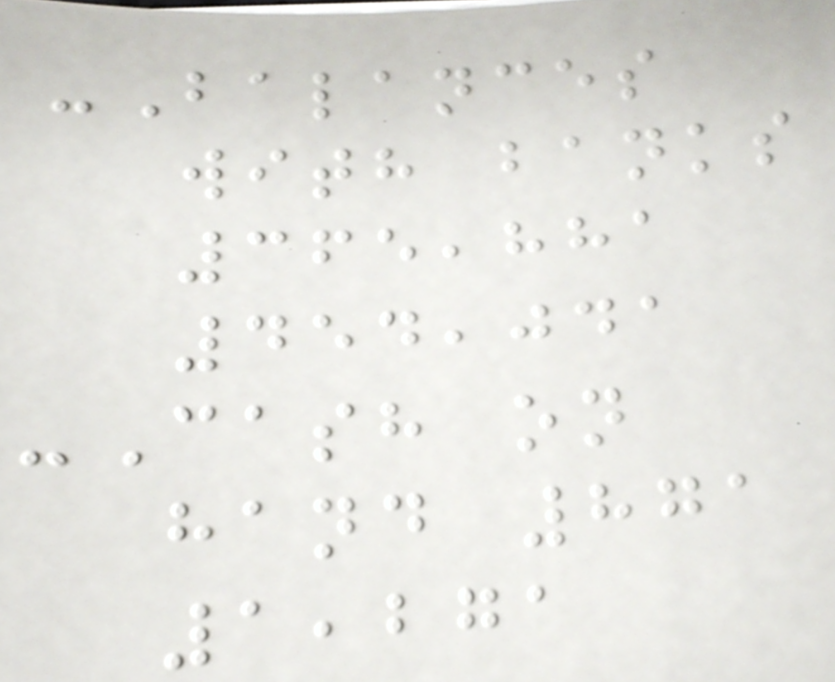-Balances
with banks
365,881
454,041
-Cash on
hand 871
1,271
